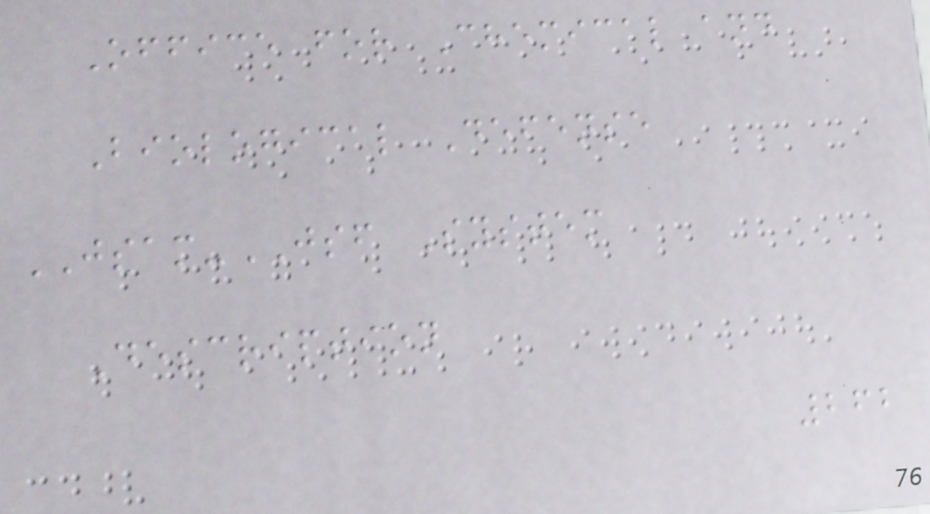Office for Chemical and
Biological Defense
JSAM-JSF System
Description
262
